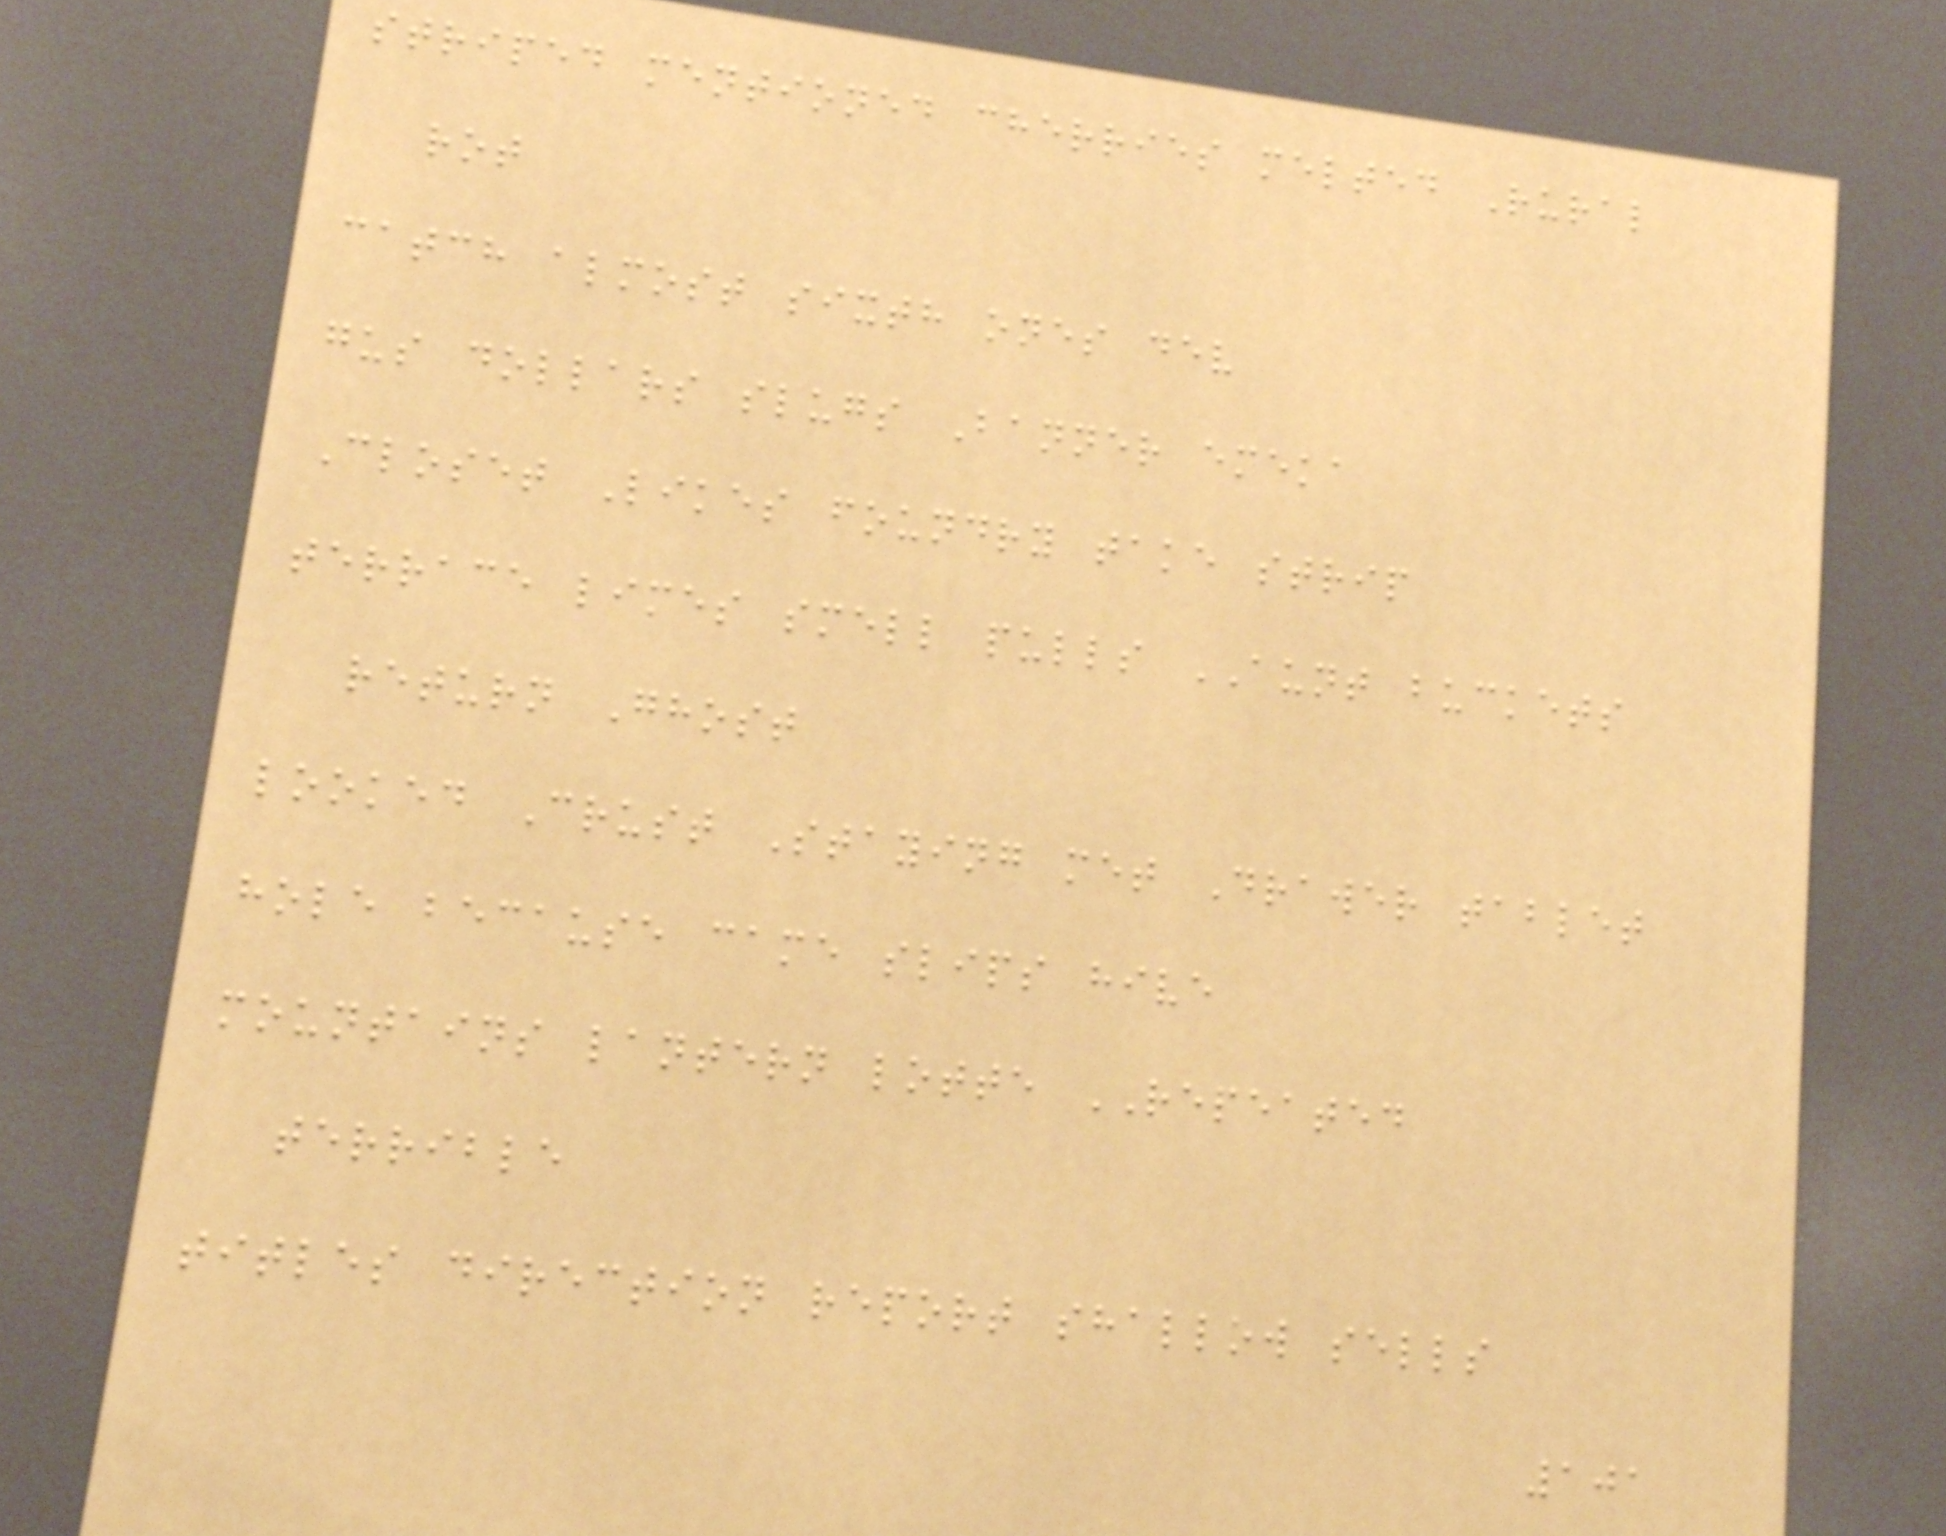striped mentioned cherries melted Rural
rot
catch almost sixth ones dev
gus dollars slugs Banner emeka
Closet Likes foundry take strip
terrace limes smell pulls AUNT buckets
return Ghost
looked Crust Staying met Drawer tablet
hole because came slips hive
mountains lantern lotte REPEATED
terrible
titles direction report shallow sells
101
